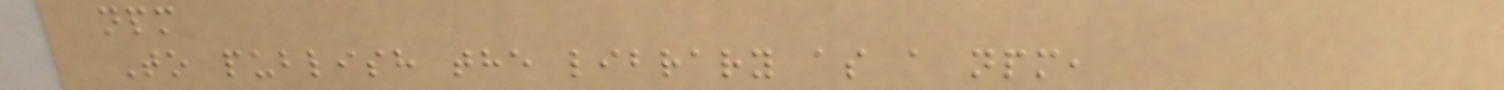npm
To publish the library as a npm,
